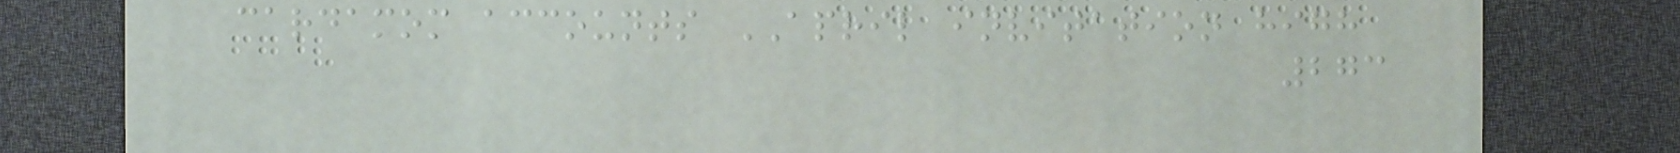cardamom accounts APRIL invitation high
273
